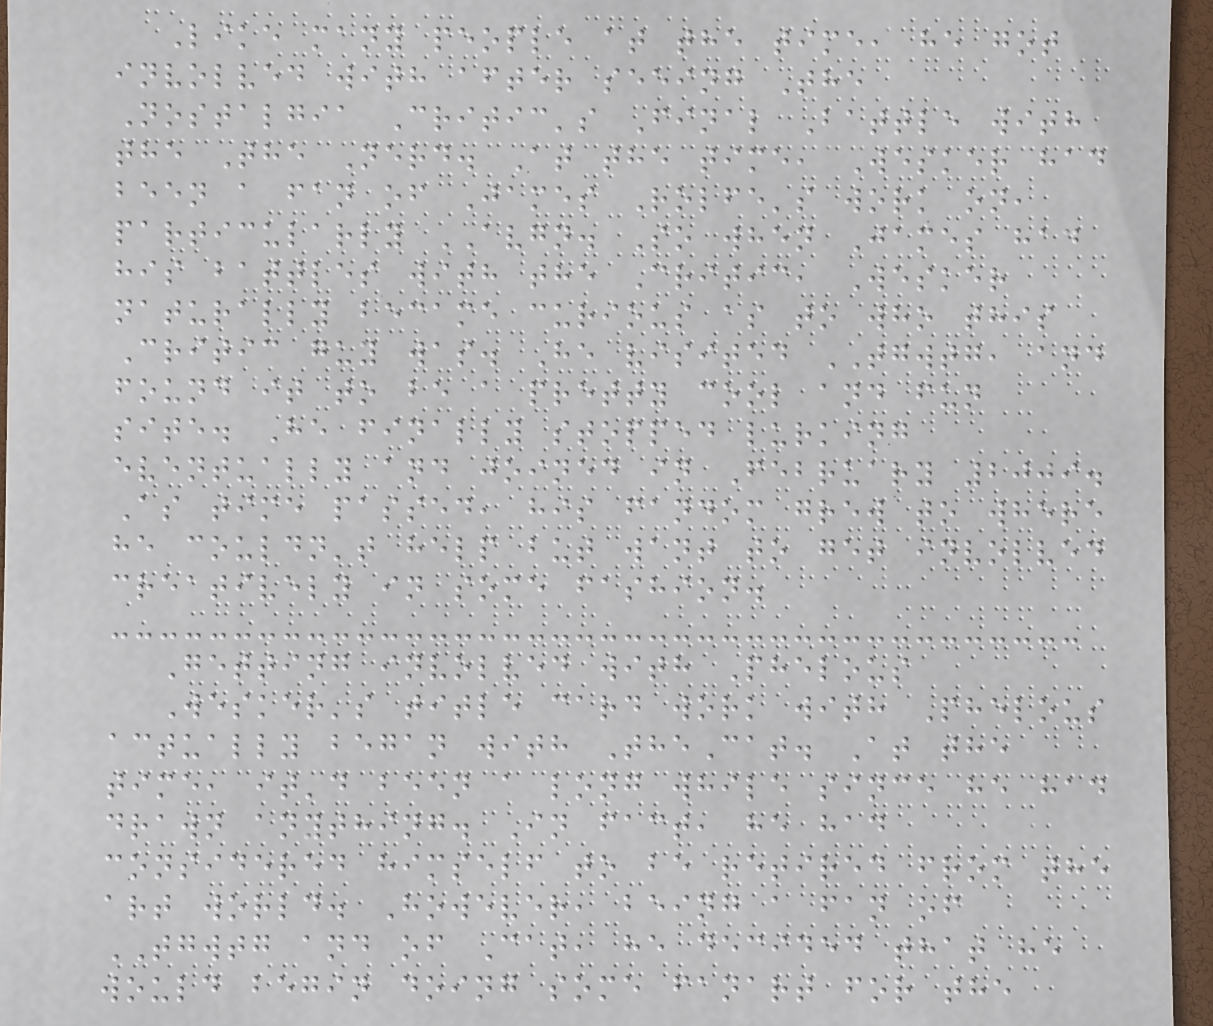Like many people at the time, he got
involved with after seeing The
Nostalgia Critic's Final Battle with
the The Nerd. At the time, Wesker had
been a fan of James Rolfe's work on,
particularly AVGN. So when James had
his battles with the Critic, Wesker
naturally became curious as to who this
Critic guy was. He visited TGWTG, and
found it to be a pretty cool and fun
site. He finally stopped lurking
eventually and joined in February 2009.
As time passed, his fandom grew to where
he couldn't help but want to get involved
creatively in some fashion.
Getting involved with Phelous
Wesker's title card work with Phelous
actually began with TheCat. At the
time, it'd been a long while since he had
drawn anything. In fact, he had
considered himself to be retired from the
art world. However, being a fan of
TGWTG and of Cat, he decided that he
would begin doing some fanart for the
